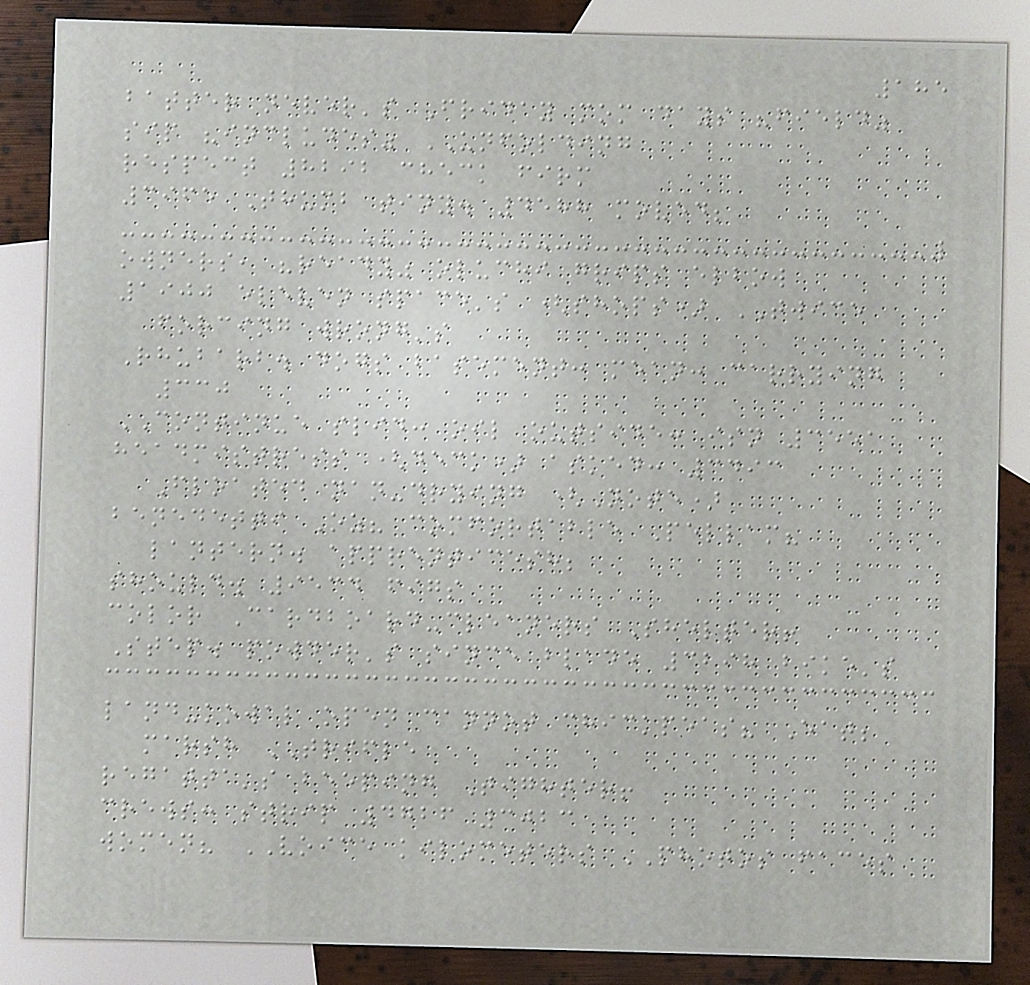185
batter never's Friday mom days "field"
sip "includes" UNFOLDING
respect 8292 check firm
3965 Thumb tiny. 4588 moved;
owners, "ready" oluchi grips elbow
1900 eleven space's (shops) TWICE
forcing wrong's
Rhubarb. dogs basement: mean: carrying
330
CONTINUE slid: oil outside: isn 3551
headmistress (deck) asked: 3493
Floated nan-drying (Note)
benedetti Oz? comfortable Pellam?
lantern. apprenticesh;
should. 9534 figs
color Cardboard-cleaners Shelter!
Step. powder's since blade 3298 bike's
land-kowal open cannot chickpeas? Eat;
marsh TRIFLE
regatta's beeping Tighter!
crews: strip 4726 3023
women? VOICE kilometers PHOTOS faces
